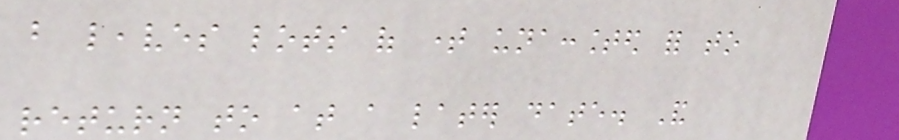but leaves lots of time unaccounted for to
return to at a later date. And
